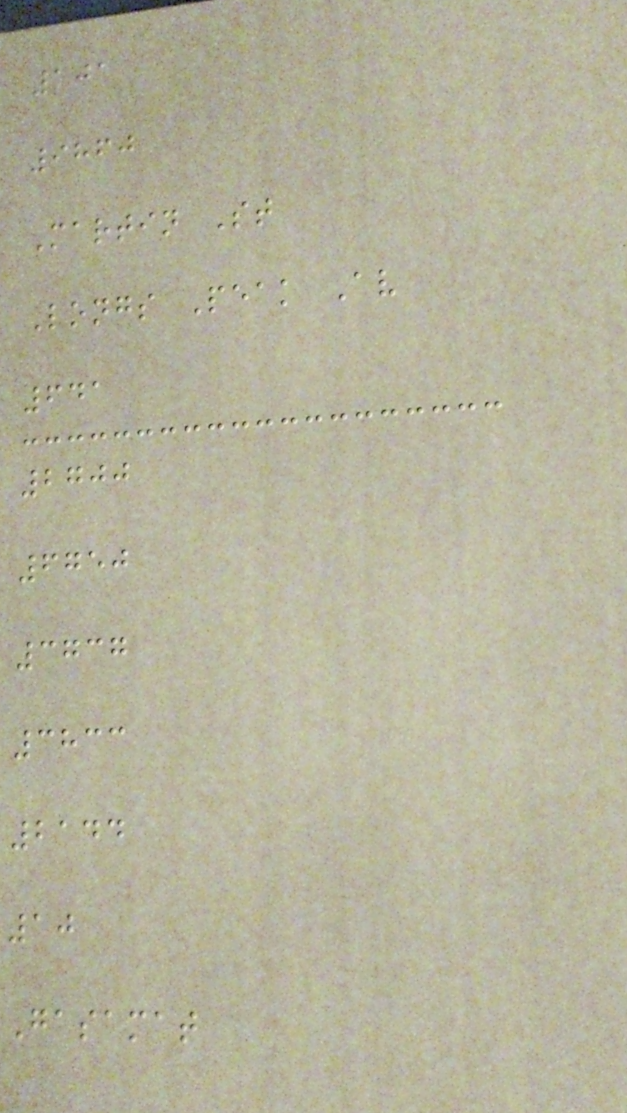101
9860
Martin St
Longs Peak Av
641
2700
6750
3737
3833
2144
10
Gasamat
